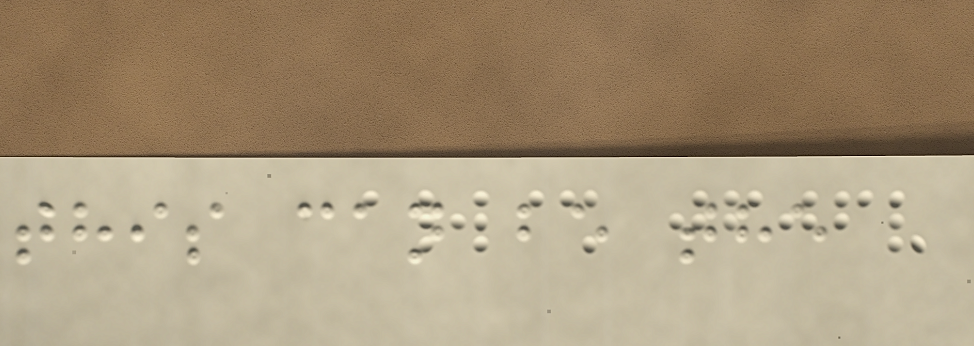this can be the
